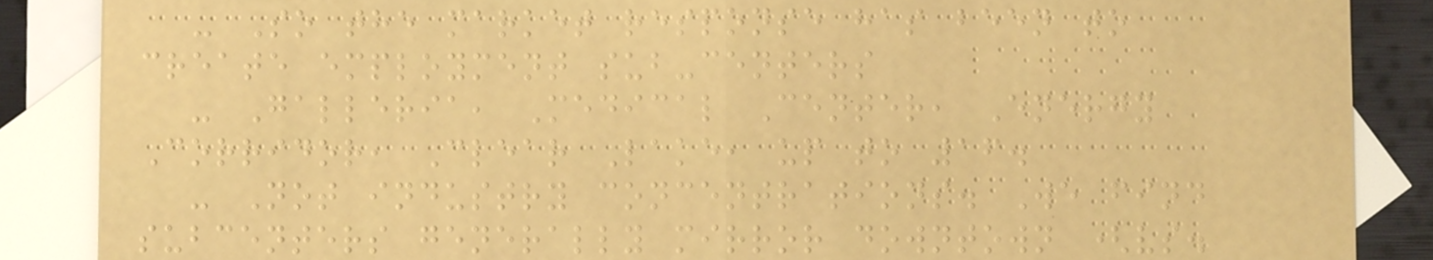- So the market response has been to
create employment sub-centers
- Galleria, Medical Center, Energy
Corridor, Clear Lake, up to 16.
- Not industry concentrations. We find
subcenters generally mirror downtown (vs.
